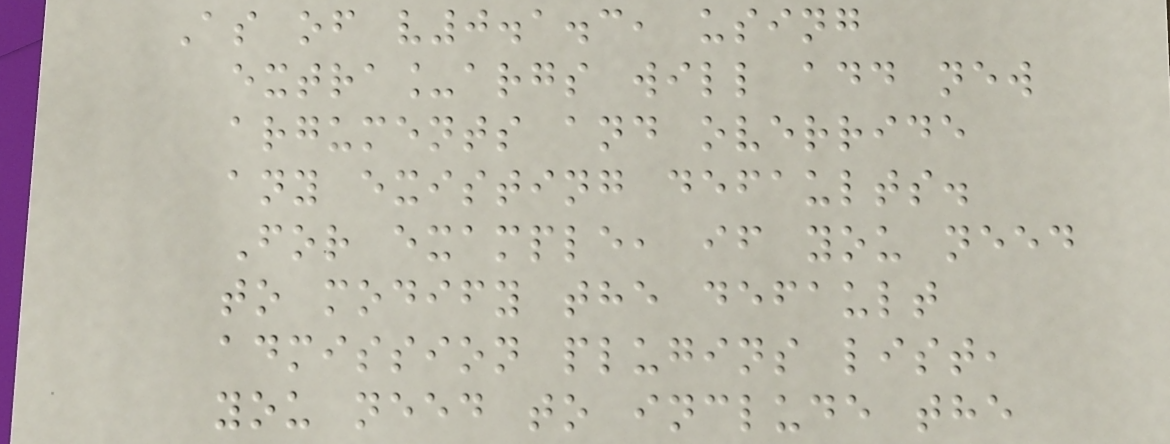As of v0.1.3, using
extra_args will add new
arguments and override
any existing defaults.
For example, if you need
to modify the default
admission plugins list,
you need to include the
